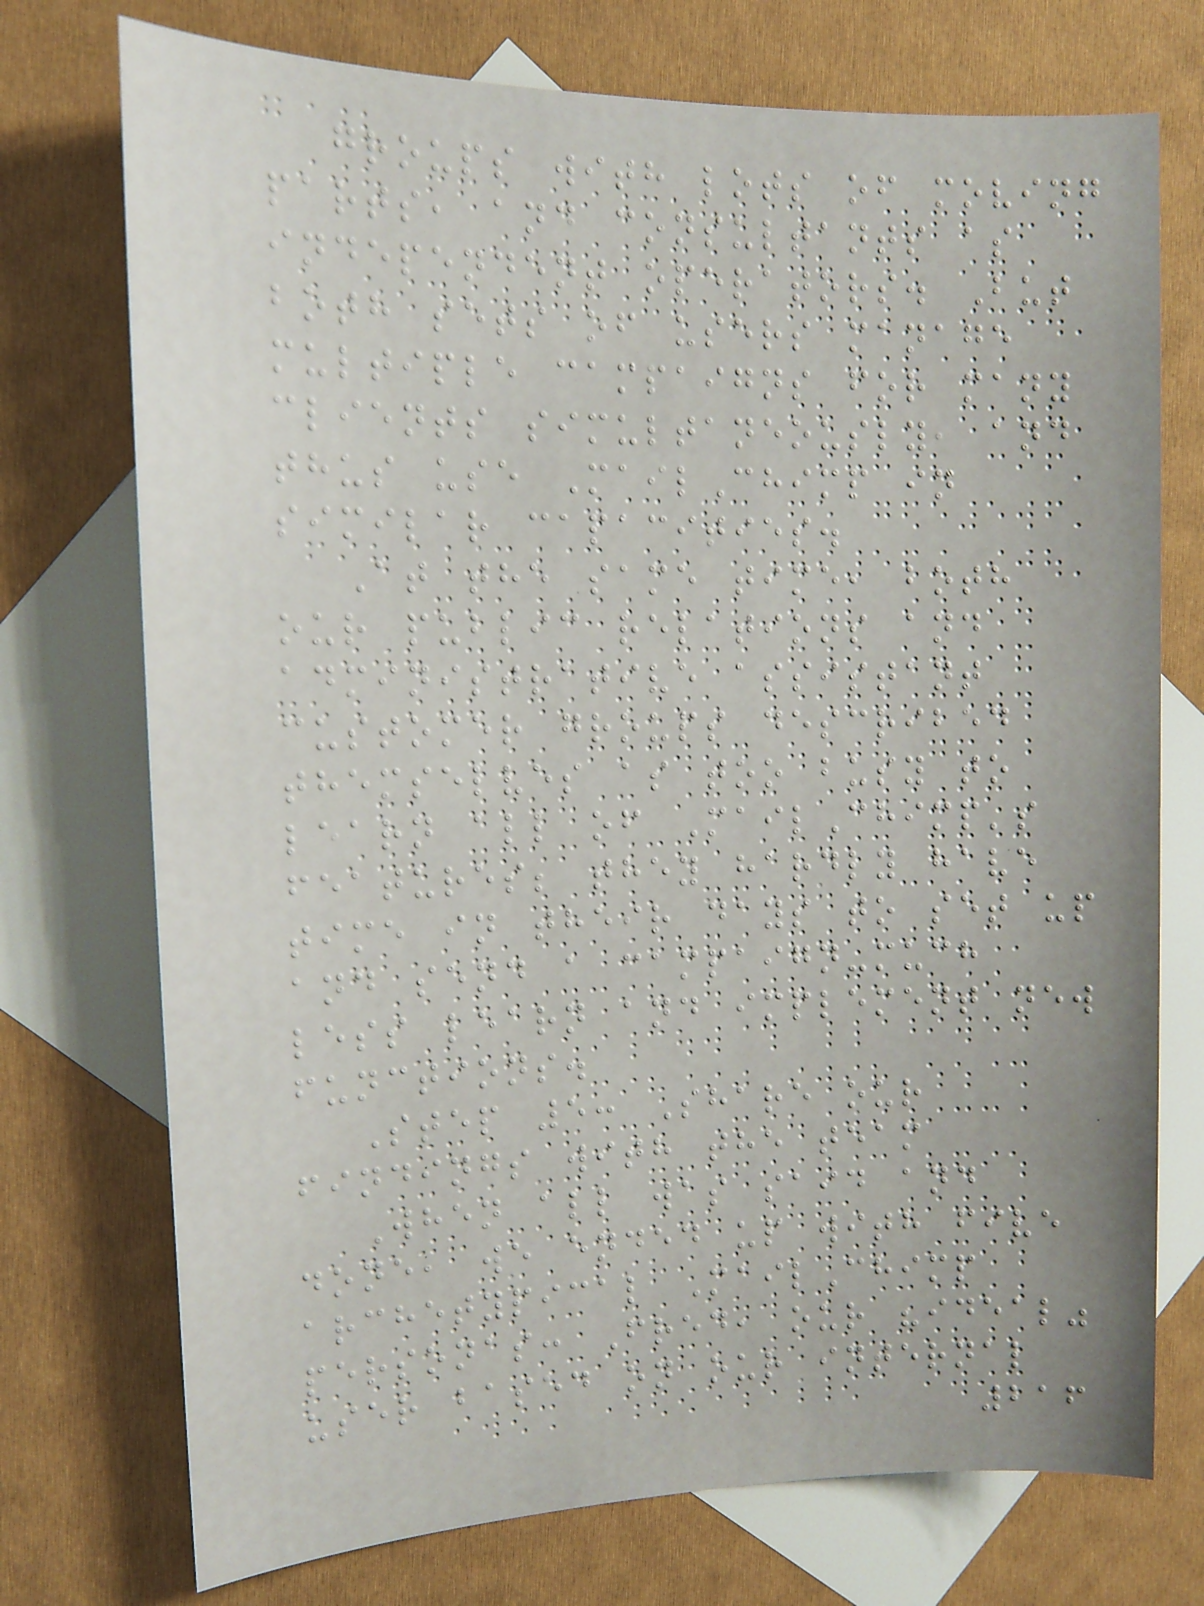groups with lots of moving
parts, and consultants as
independent operators. But
both sets of users manage
multiple campaigns for many
clients simultaneously, and
thus use MailChimp in
similar capacities.
At the same time, both
our public relations and
administrative assistant
customer groups described
themselves as too busy to
learn all of MailChimp's
features; they hardly have
time in their days to set up
and send a campaign-much
less learn and implement new
functions.
Step 5: Share our
findings with the team
When all was said and
done, we ended up with five
archetypical MailChimp
personas: Fred, our "ideal"
user based on our internal
216
